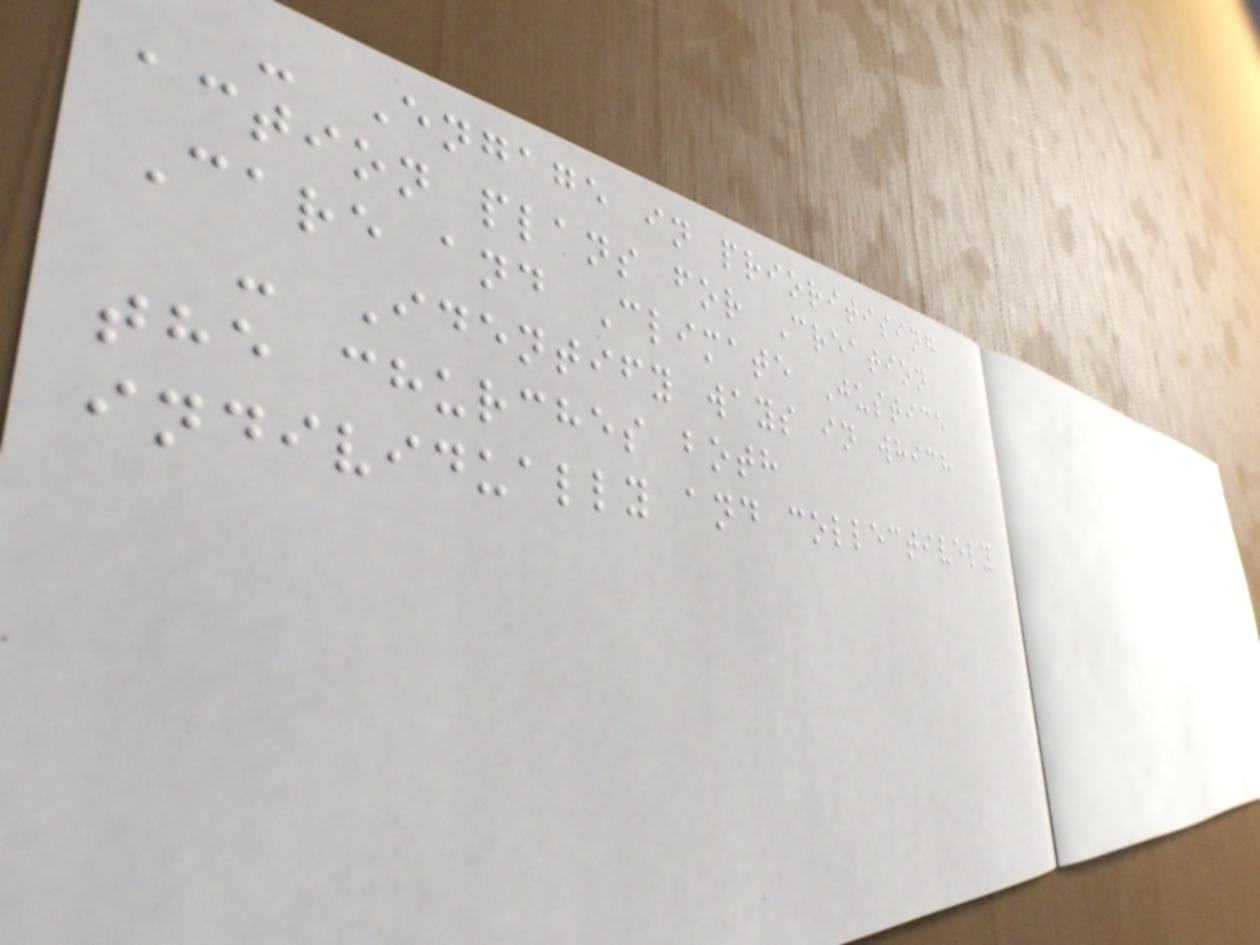- Engage in prioritising
action plans for Creation
Care and Climate Justice
- Identify ways in which
the churches both
individually and collectively
